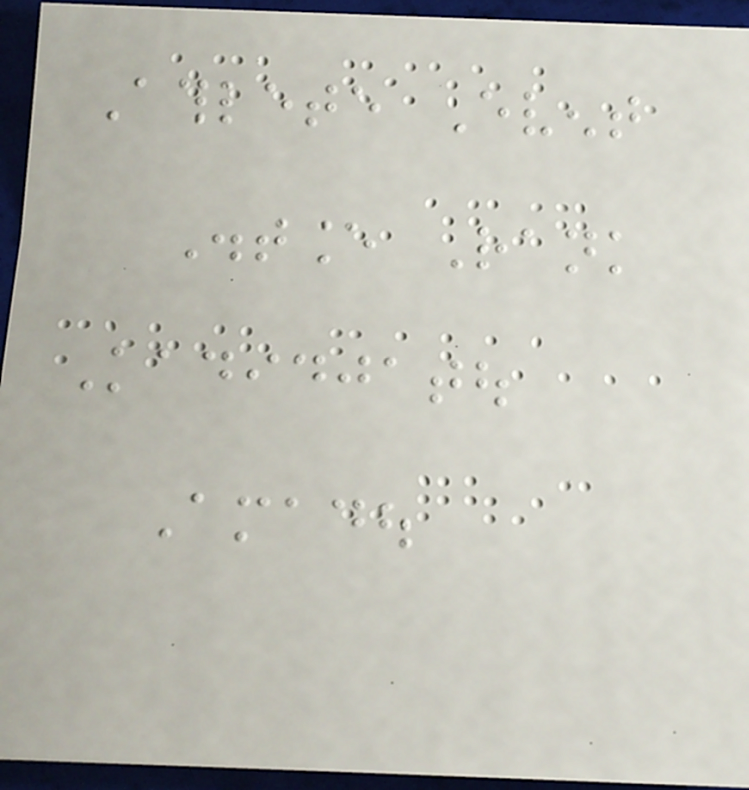Athlete Event
Distance Rank
Kadidjatou
Amadou
